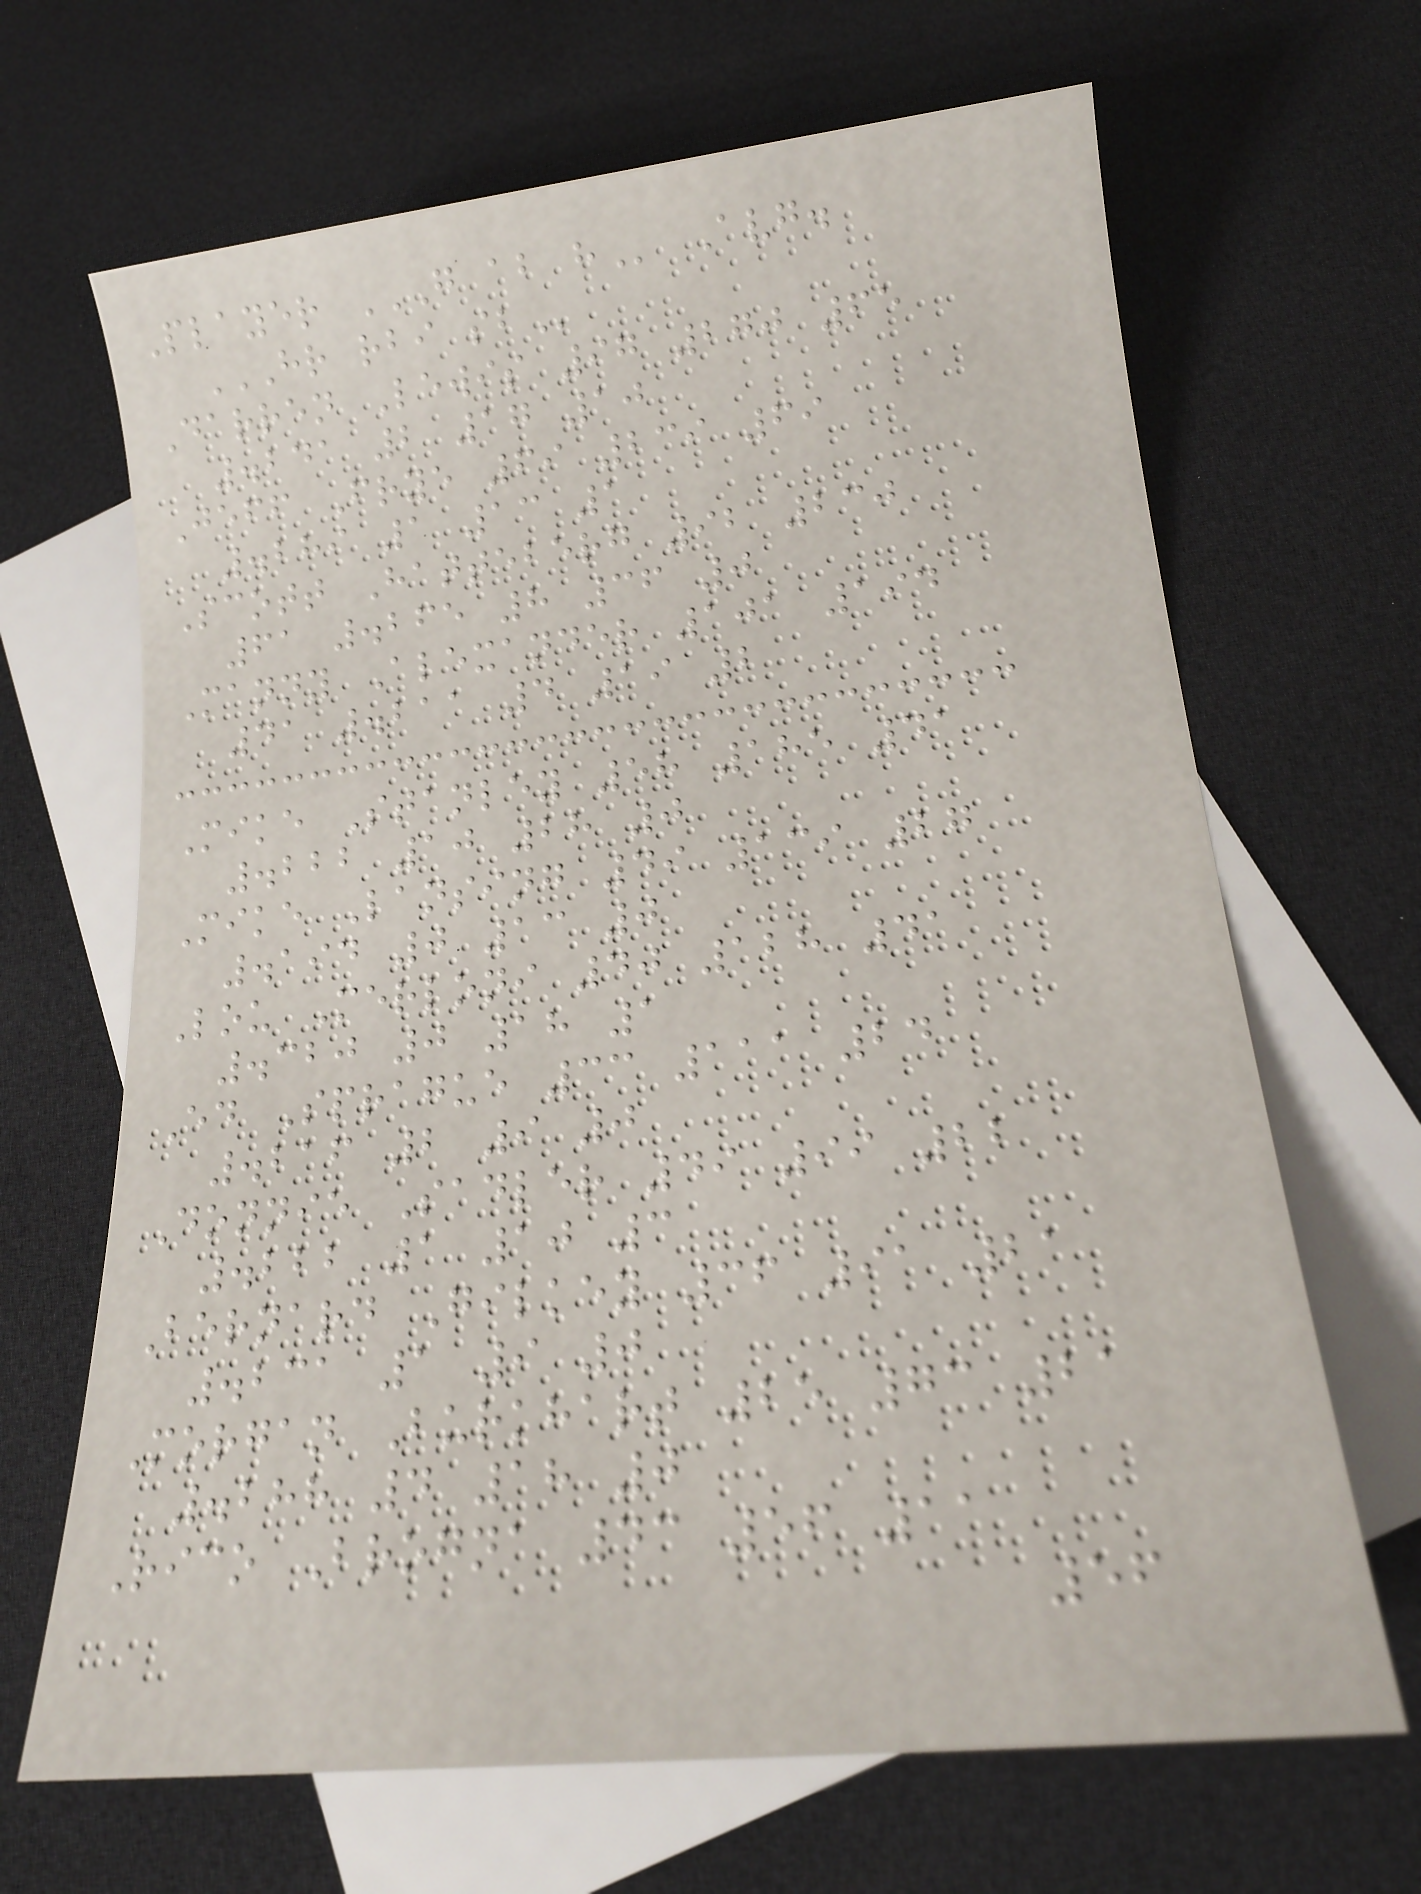Player G AB H Avg.
HR RBI SB
Darren Lewis 97 270 65
.241 2 17 10
Jeff Frye 69 239 69
.289 1 13 1
Scott Hatteberg 92 230
61 .265 8 36 0
Manny Alexander 101 194
41 .211 4 19 2
Mike Stanley 58 185 41
.222 10 28 0
Mike Lansing 49 139 27
.194 0 13 0
Lou Merloni 40 128 41
.320 0 18 1
Ed Sprague 33 111 24
.216 2 9 0
Donnie Sadler 49 99 22
.222 1 10 3
Bernard Gilkey 36 91 21
.231 1 9 0
Morgan Burkhart 25 73 21
.288 4 18 0
Rico Brogna 43 56 11
56
